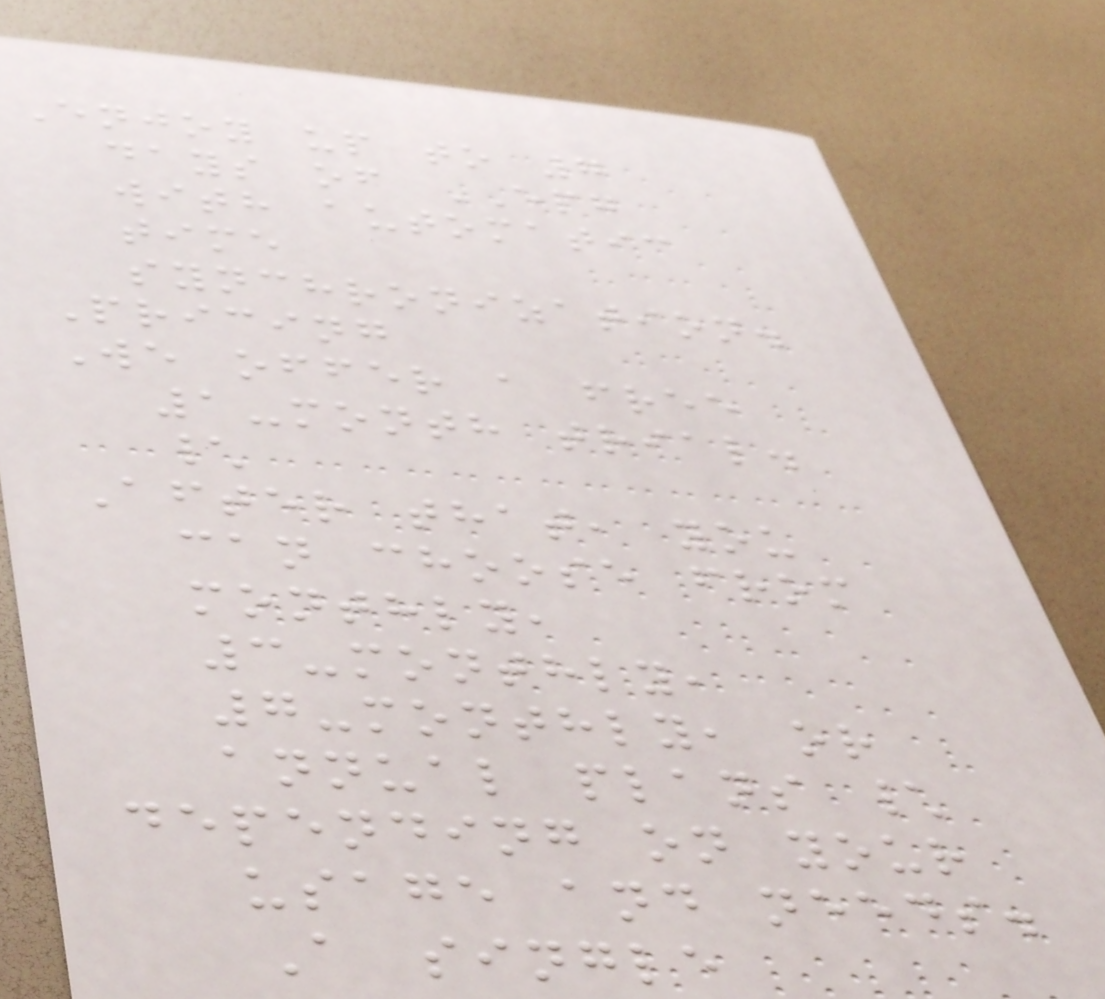Enjoy up to 7
days of EPG
with automatic
time
synchronization.
Pricing
We offer a free
1-month trial.
\
After that, you
can choose from
monthly,
3-monthly,
7-monthly, or
annual plans \
depending on your
usage and needs.
A single
